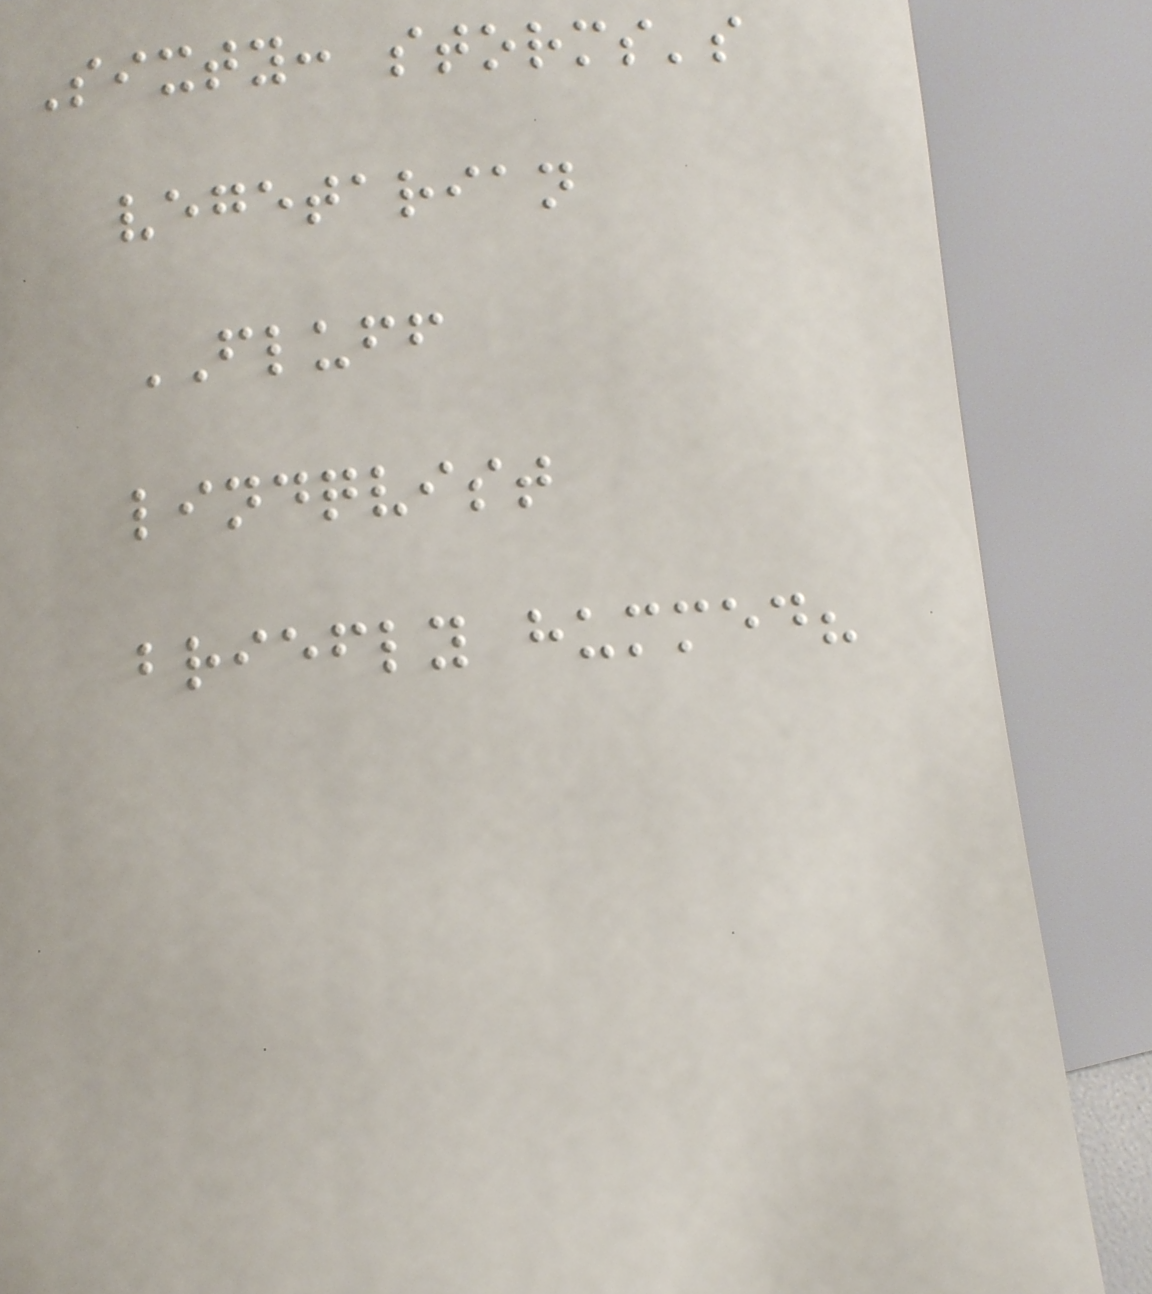Sixty: storms's
vegetarian
FLUFF
lindqvist
briefly hummed?
